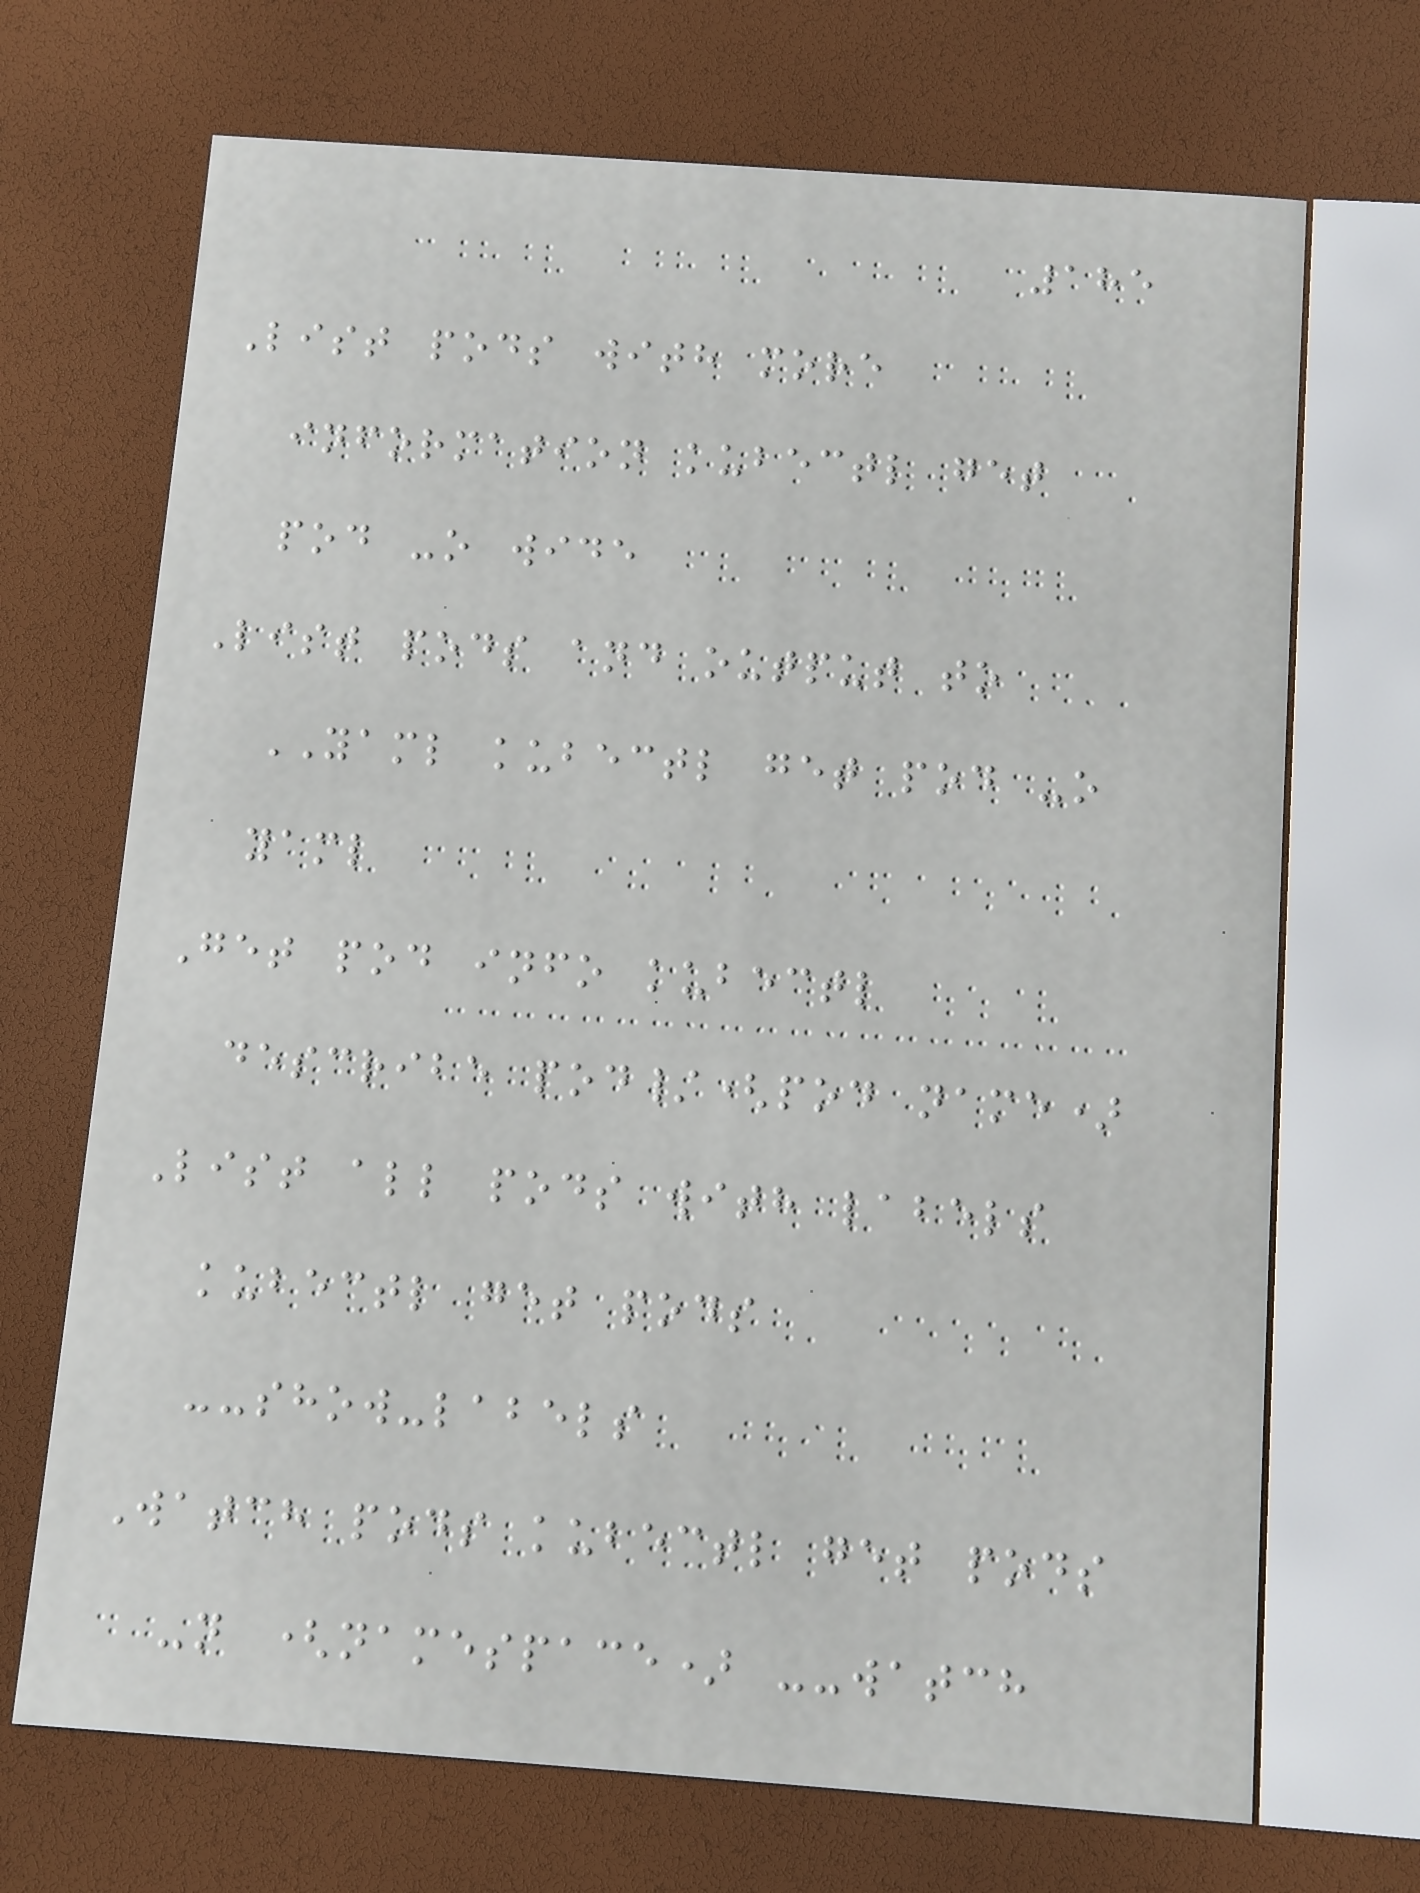185
List pods with more
information kubectl get
pod -o wide
List pods and output to
YAML kubectl get pod -o
yaml
Get pod info kubectl
describe pod/(pod name)
List all pods with labels
kubectl get pods
--show-labels
Watch pods kubectl get pods
-n (namespace) --watch
